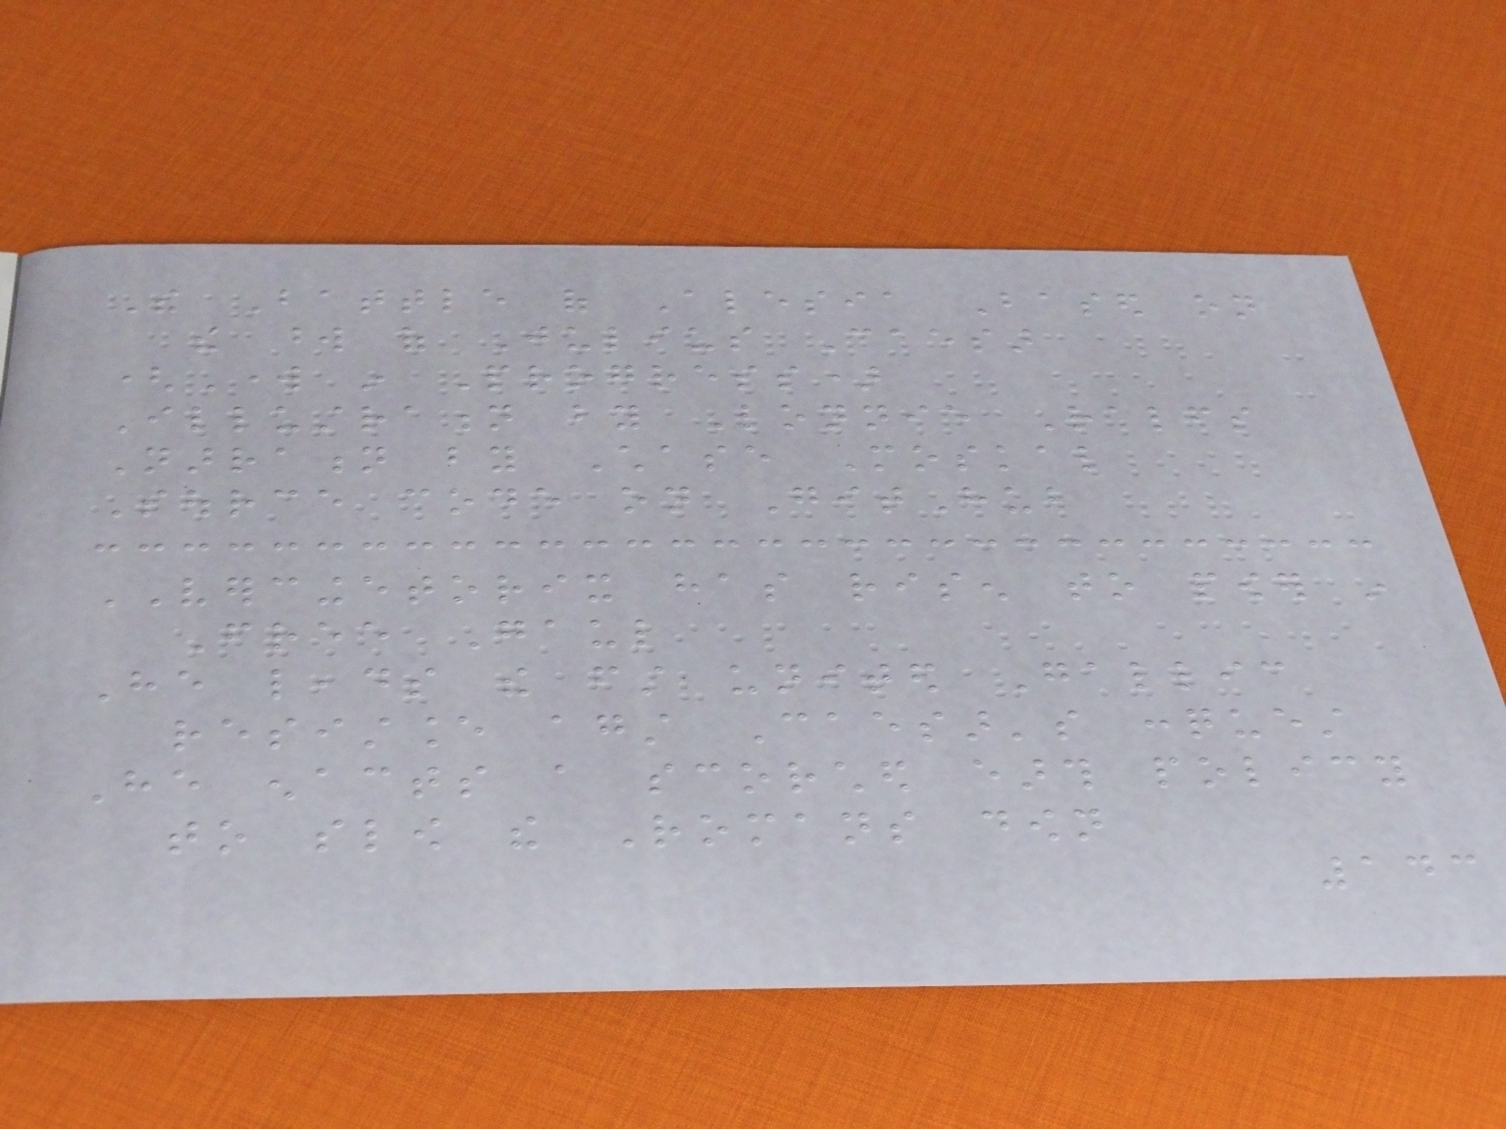The Battle of Alesia Based on
the word of Julius Caesar
(Work in Progress)
Illustration by Lonnie Ralfs
Narration by Chase Moskal
Source code on GitHub
VERCINGETORIX has risen to power in
Free Gaul
He leads the first united Gallic
resistance against Caesar's conquest
He enacts a scorched earth policy
to slow the Romans down
143
